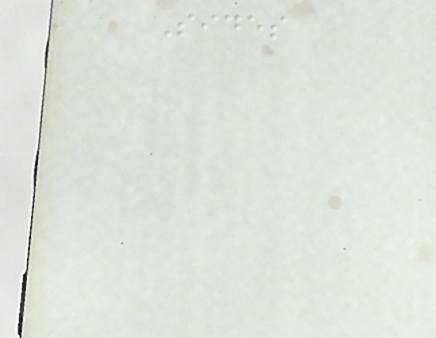Sides
